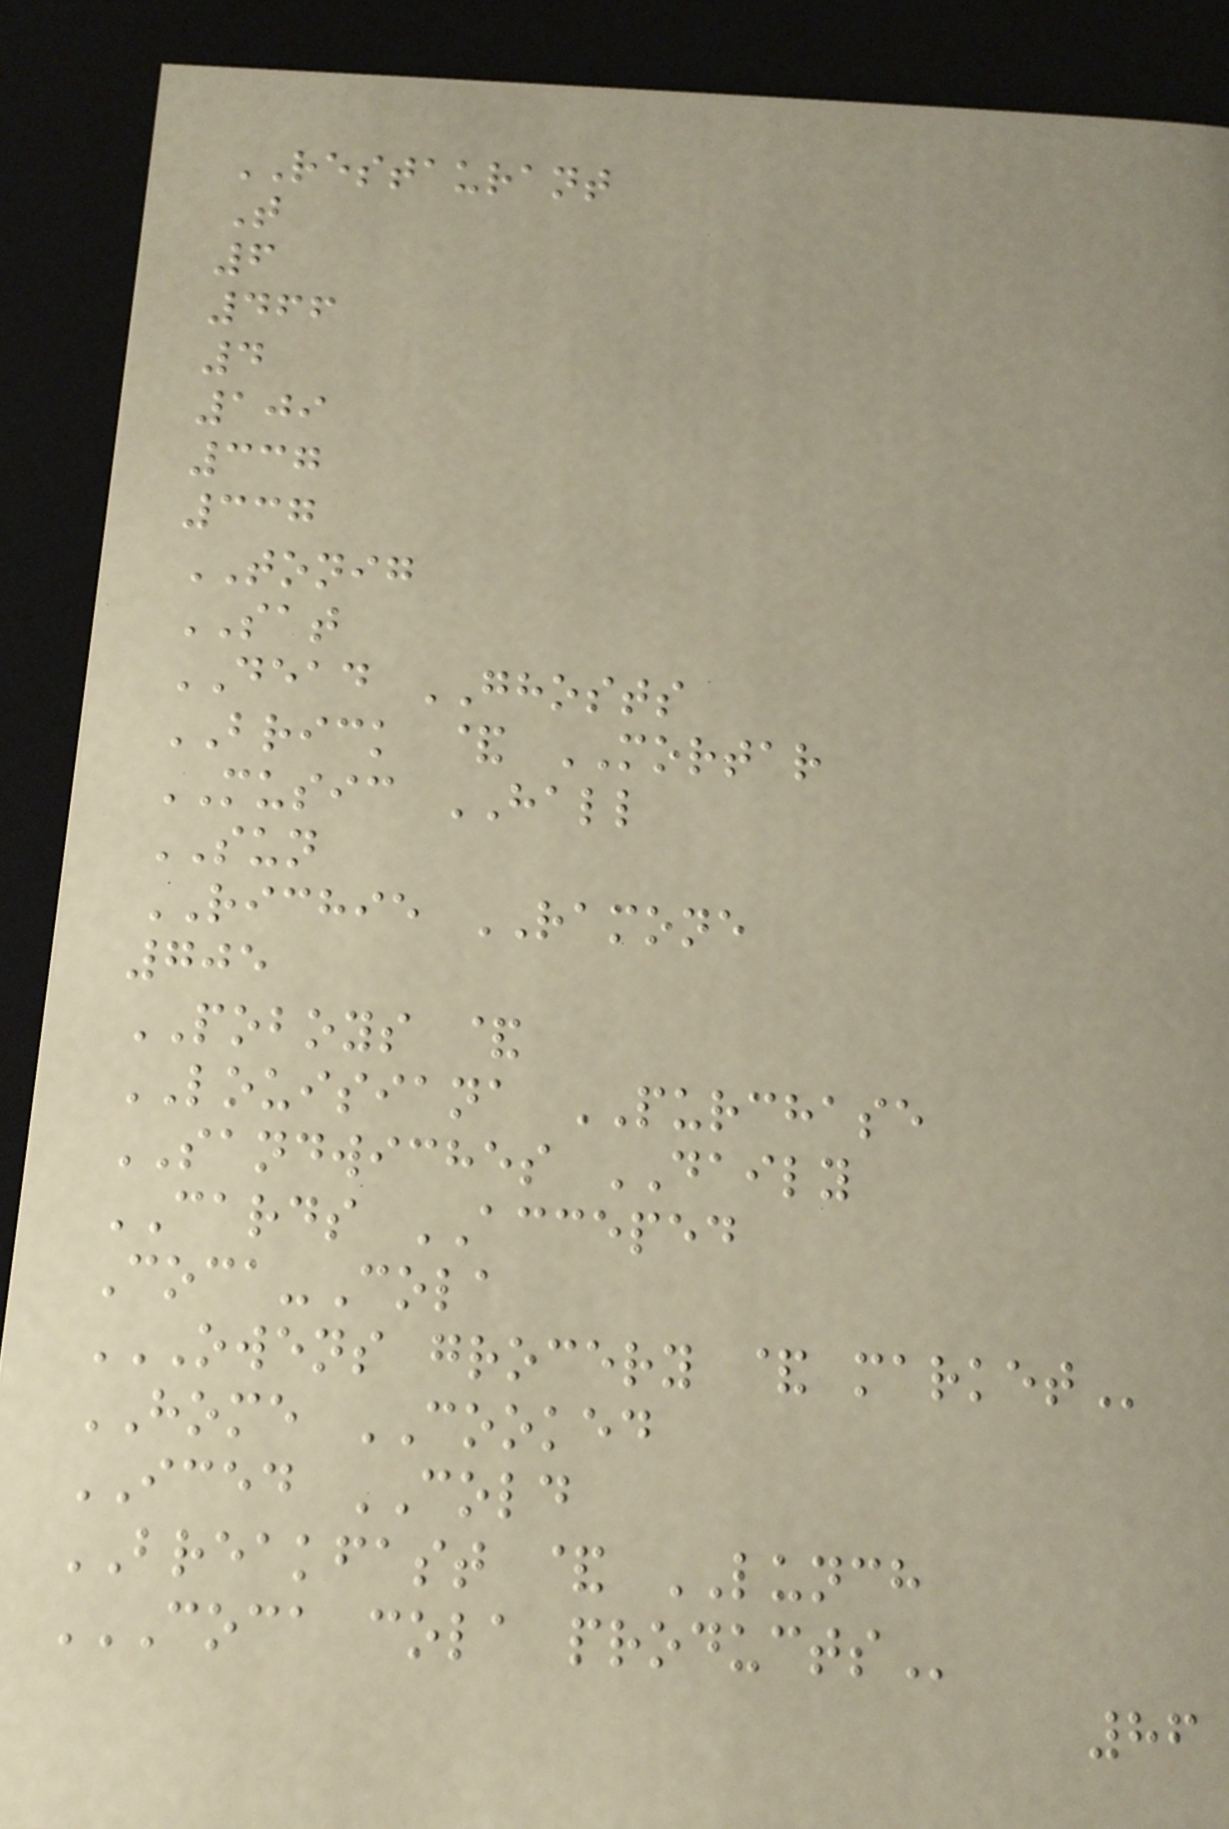RESTAURANT
T
6
466
4
109
337
337
TONIG
SAT
DEAD GHOSTS
BRICK & MORTAR
MUSIC HALL
SUN
RICHIE RAMONE
705
POBOYS &
LOUISIANA PURCHASE
SANDWICHES DAILY
CARDS ACCEPED
Coca-Cola
OWENS GROCERY & MARKET
HOME COOKED
ICED COLD
BREAKFAST & LUNCH
COCA COLA PRODUCTS
86
